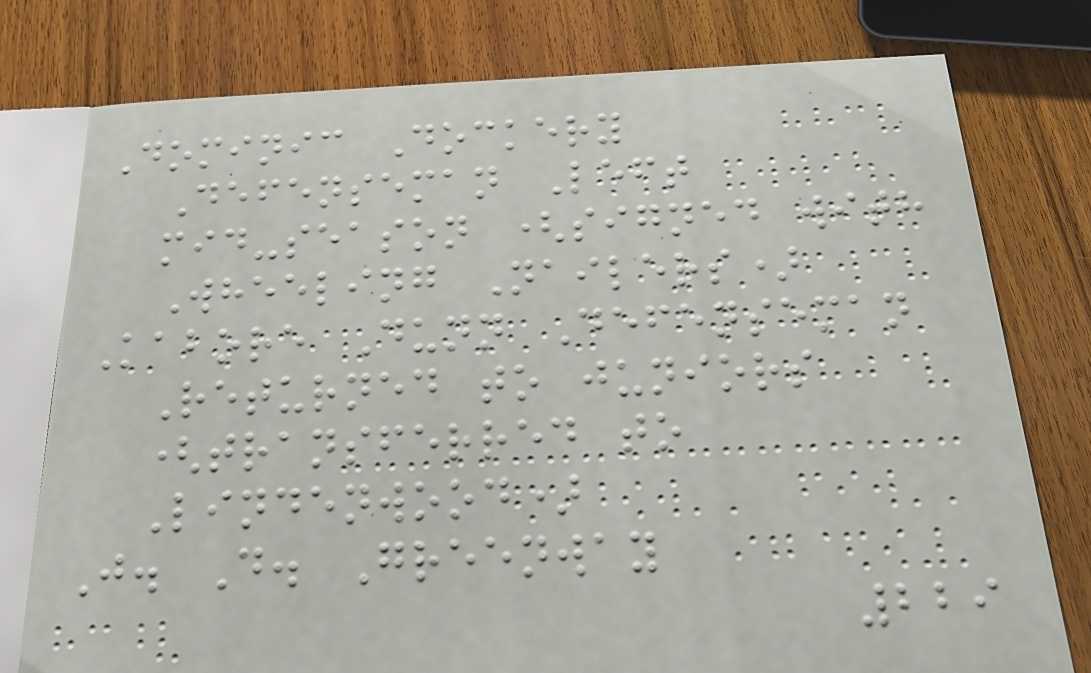Dominic Dockery
Defenseman Left
mid-season (signed with
Wheeling Nailers)
Kabore Dunn Defenseman
Returned to juniors
(transferred to
Lindenwood)
J. D. Greenway
229
